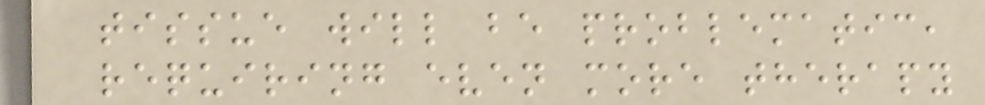tissue will be problematic,
requiring even more therapy
